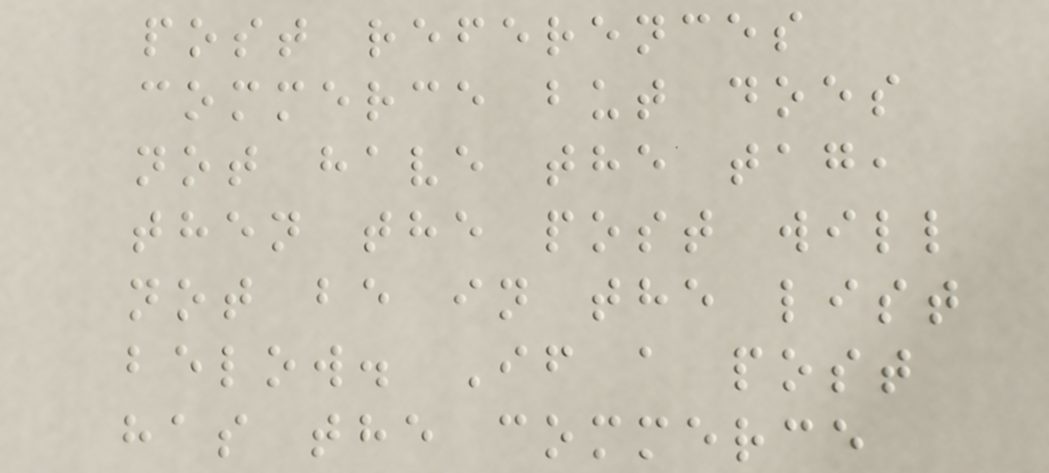post references
commerce but does
not have the tag,
then the post will
not be in the list
below. If a post
has the commerce
